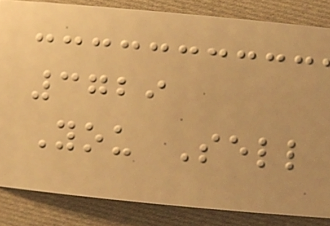3729
You Sell
